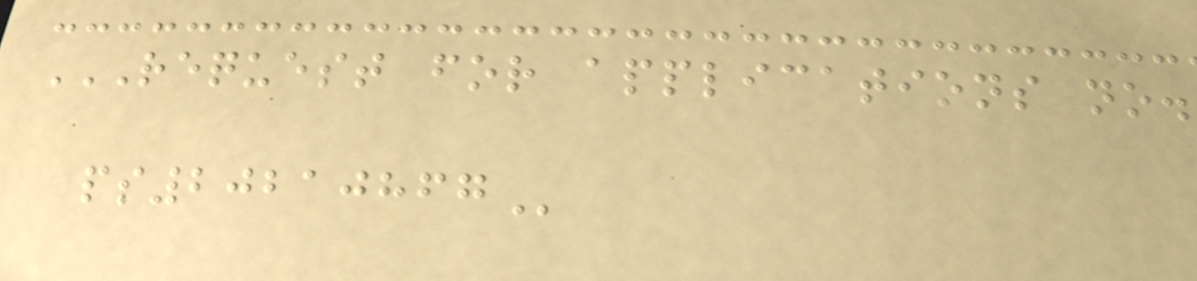REQUEST FOR APPLICATIONS NO.
PS20210867
